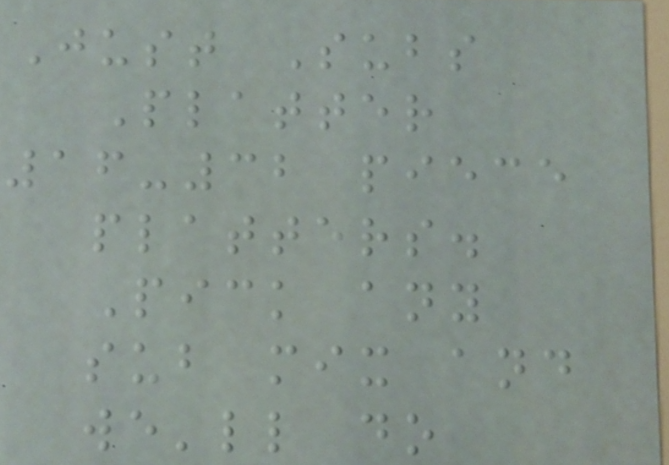Just Subs
Platter
16-32 piece
platters.
Pick any
sub mix and
we'll do
